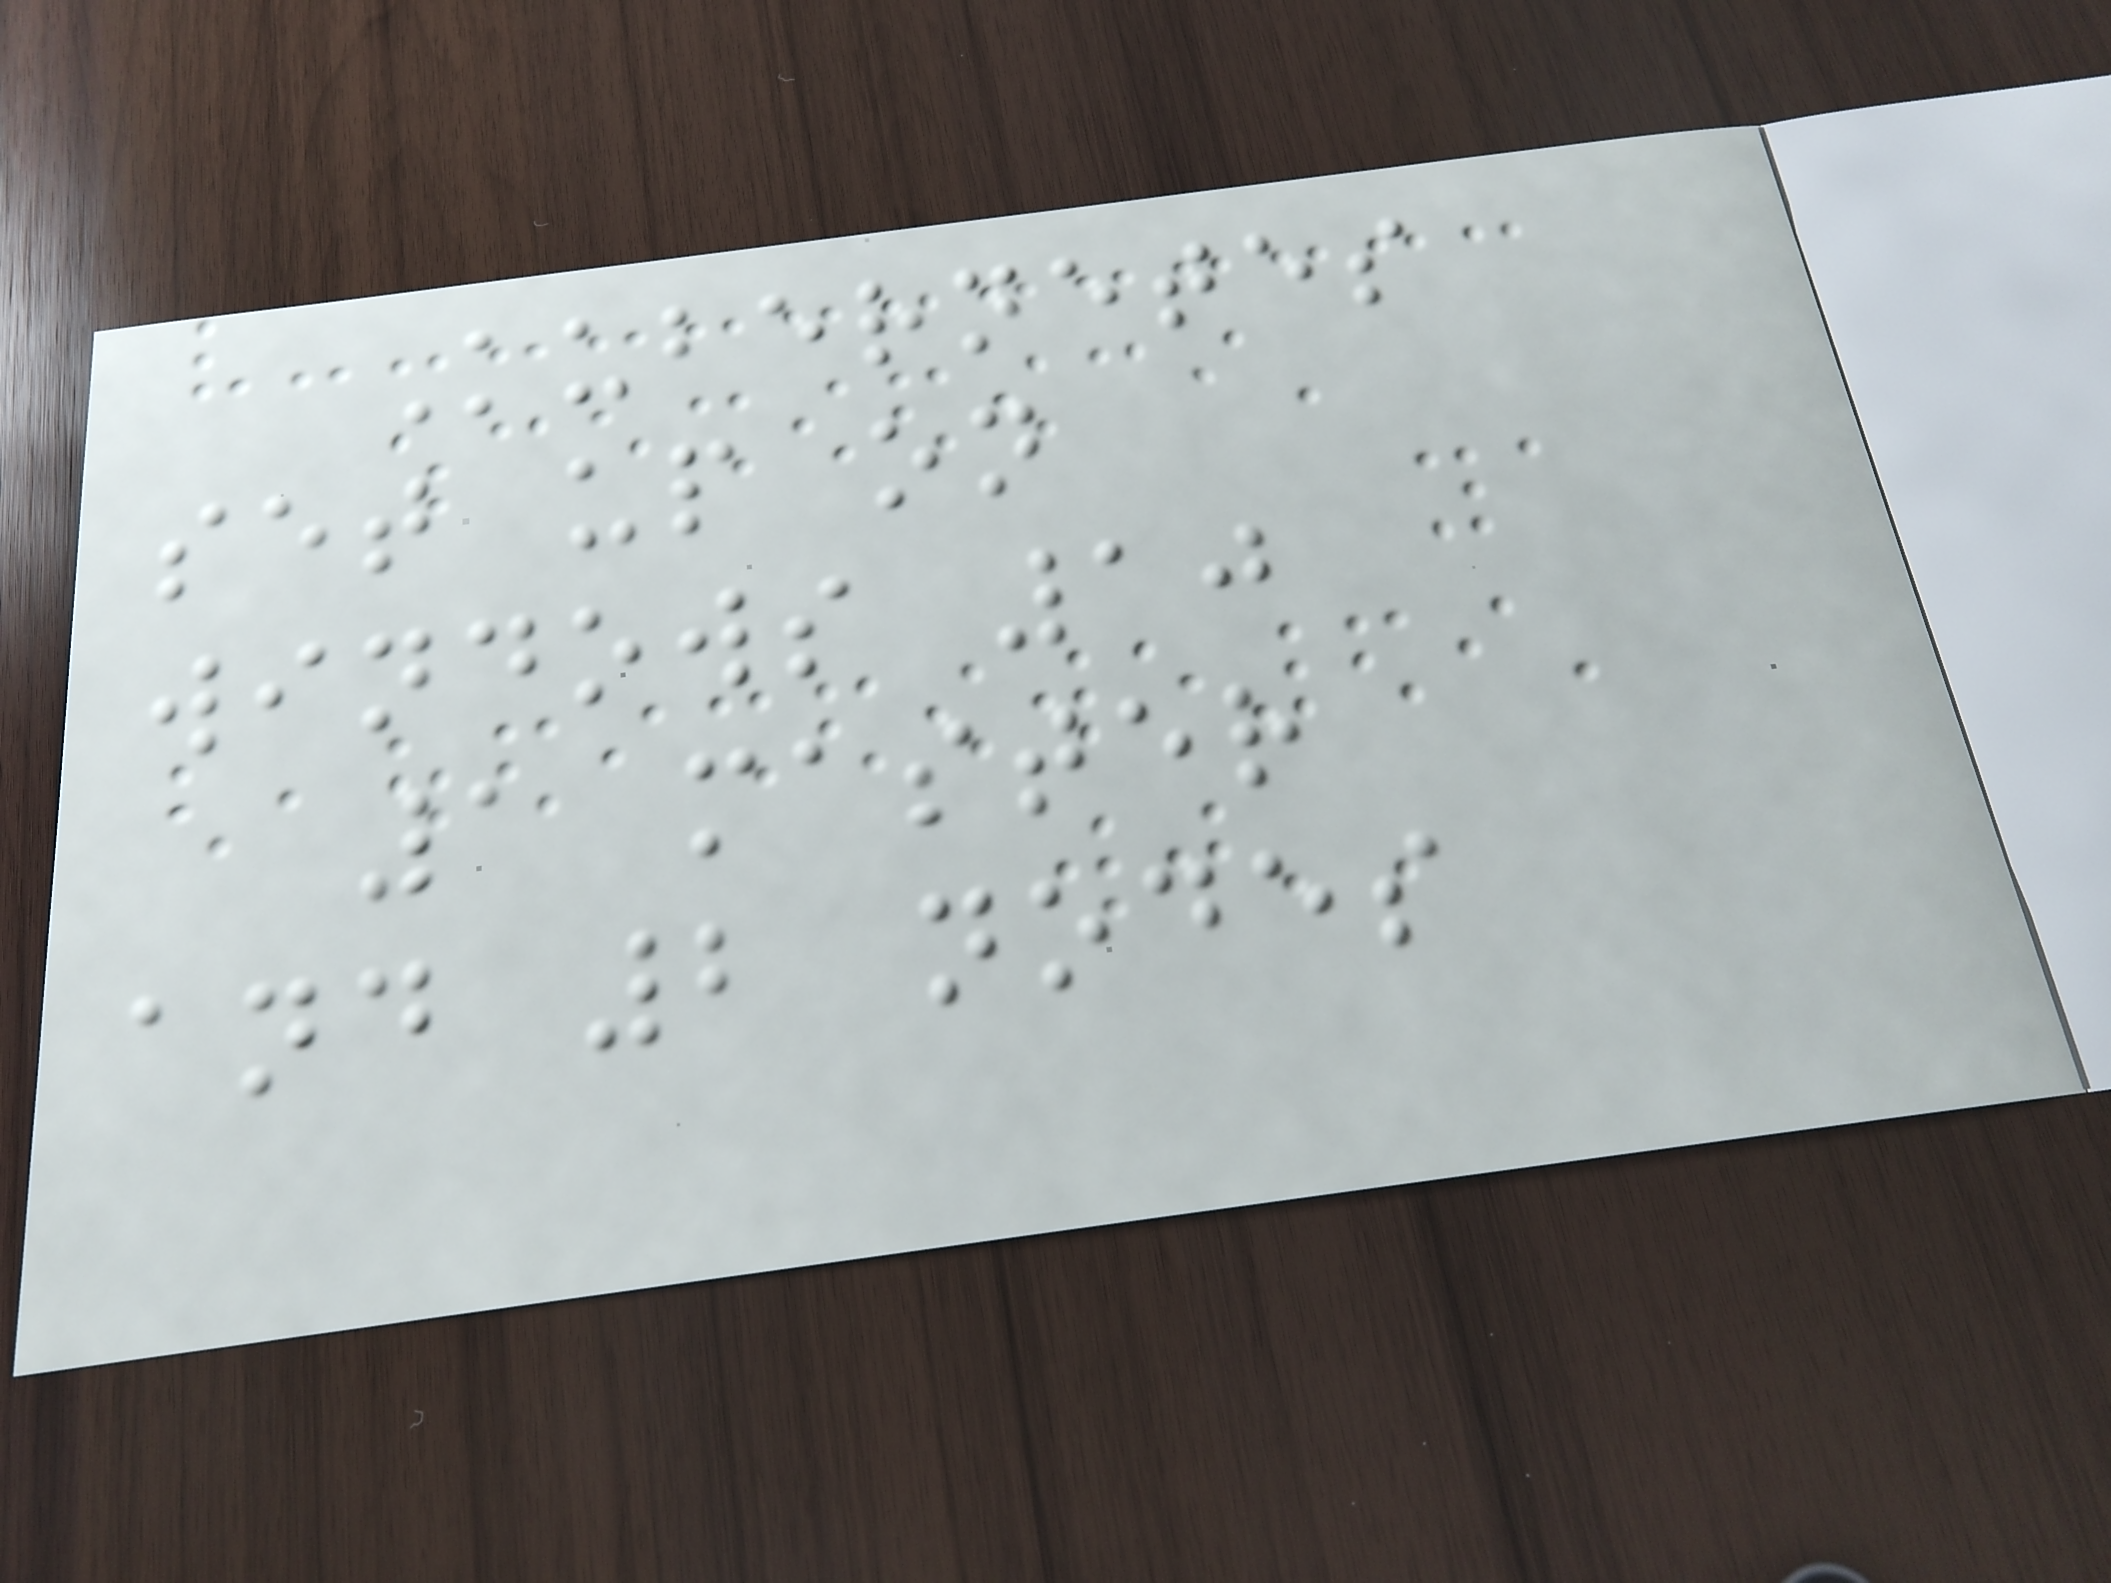Kubernetes
set up on
windows 10
1 master
and 2 nodes
